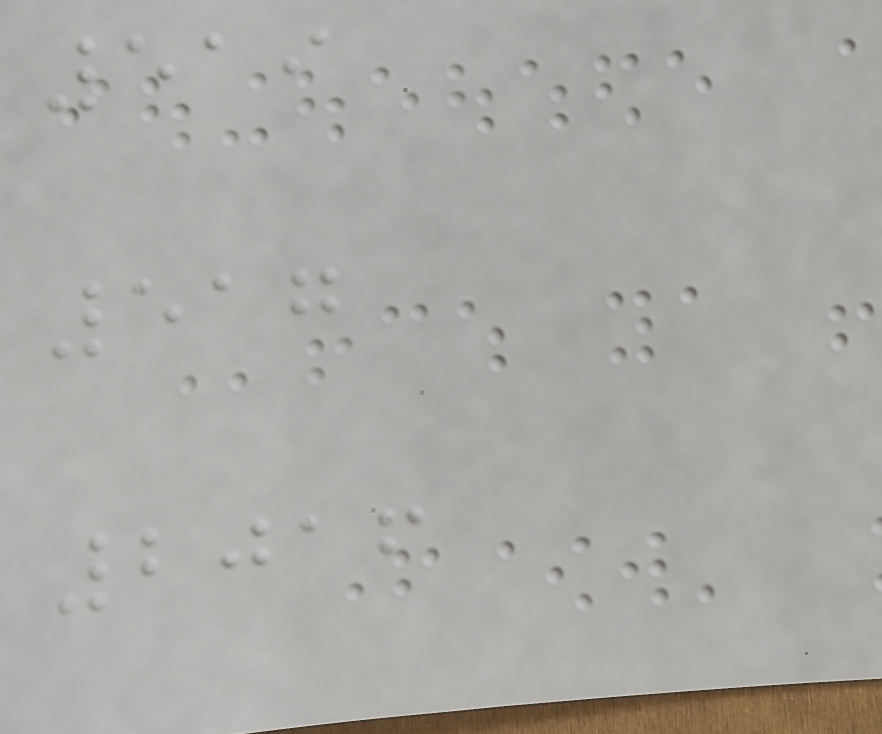519
517
2016
